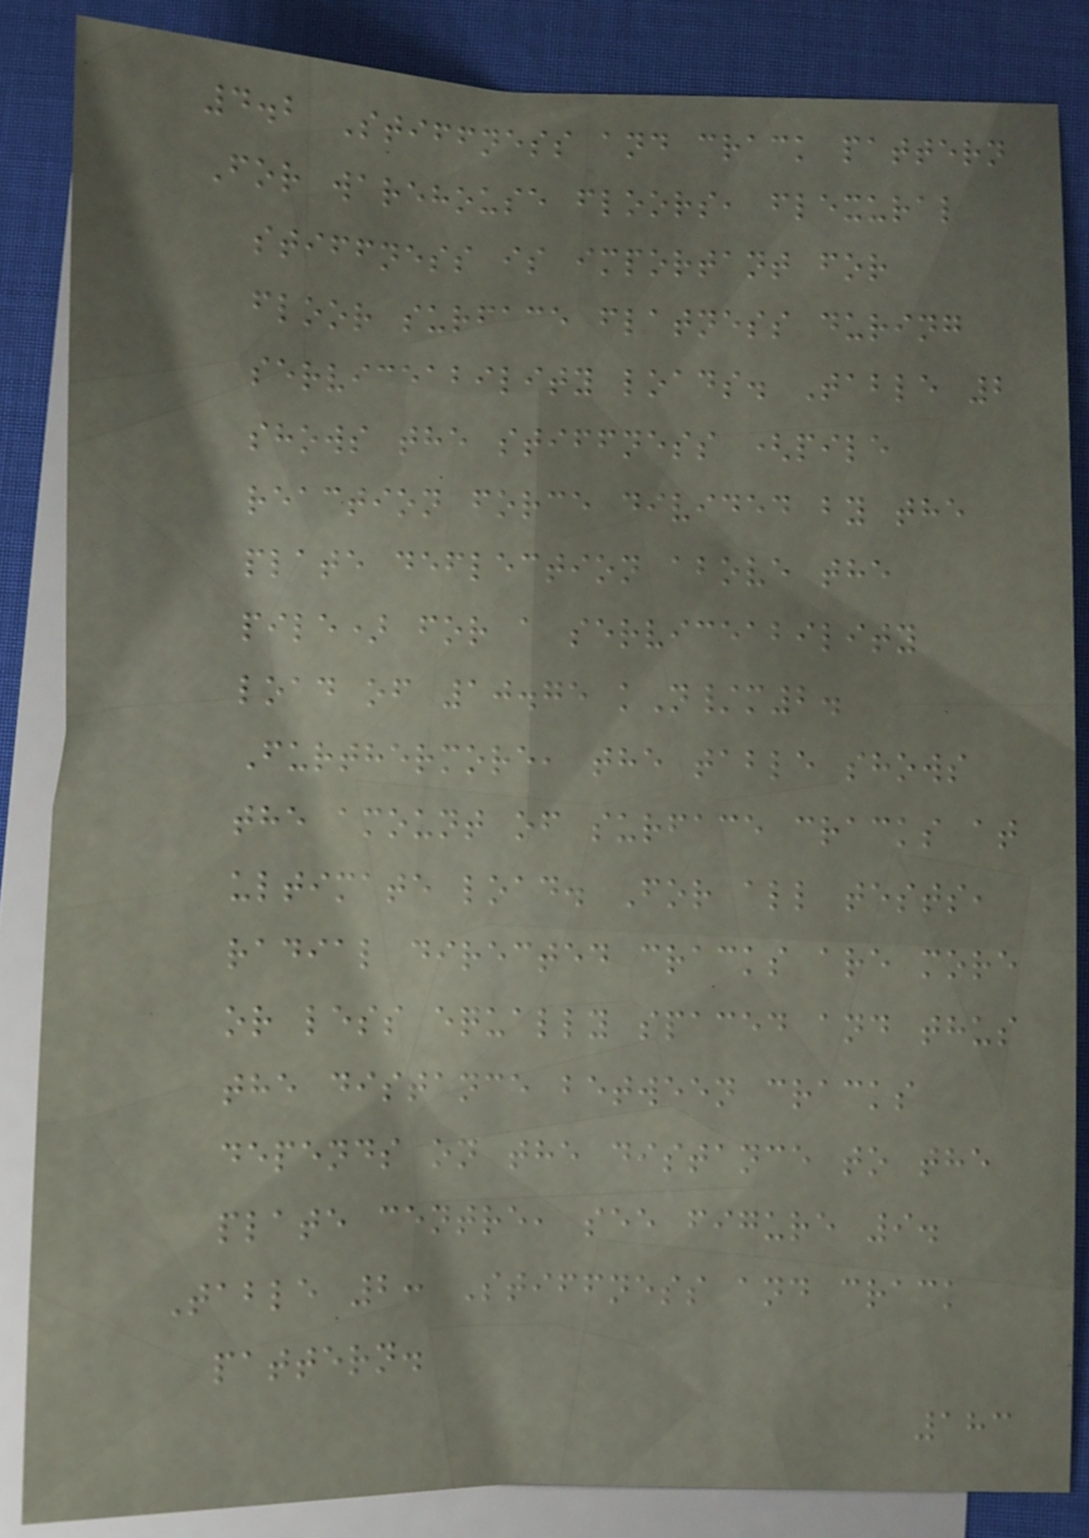4.2 Stiffness and crack pattern
For warehouse floors, flexural
stiffness is important for
floor surface flatness during
serviceability loads. Table 2
shows the stiffness (pile
reaction force divided by the
plate deflection above the
pile) for a serviceability
load of 10.75 kN/m2.
Furthermore, the table shows
the amount of surface cracks at
ultimate load. For all tests,
radial directed cracks are more
or less equally spaced and thus
the distance between cracks
depends on the distance to the
plate centre, see figure 9.
Table 2: Stiffness and crack
pattern.
183
